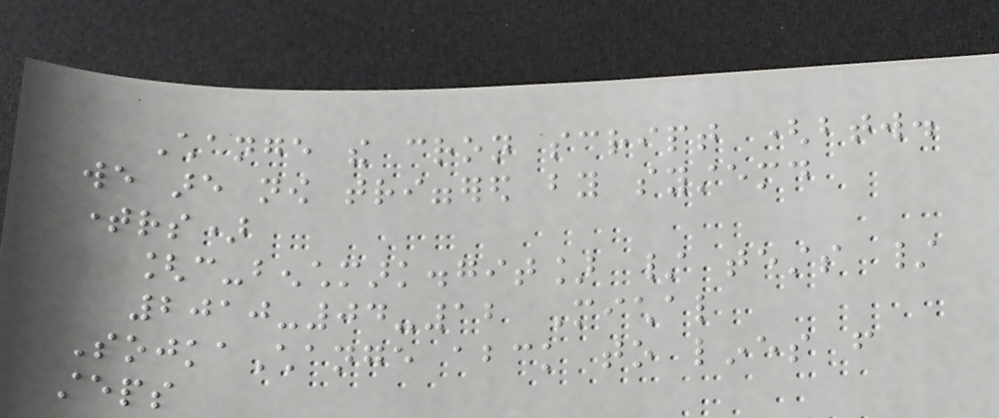Change the cron script (btw.
we are now triggered by systemd
timers)
[can-benchmark.git] / tests /
2010-04-12 Michal
SojkaChange abck to lines from
steps
